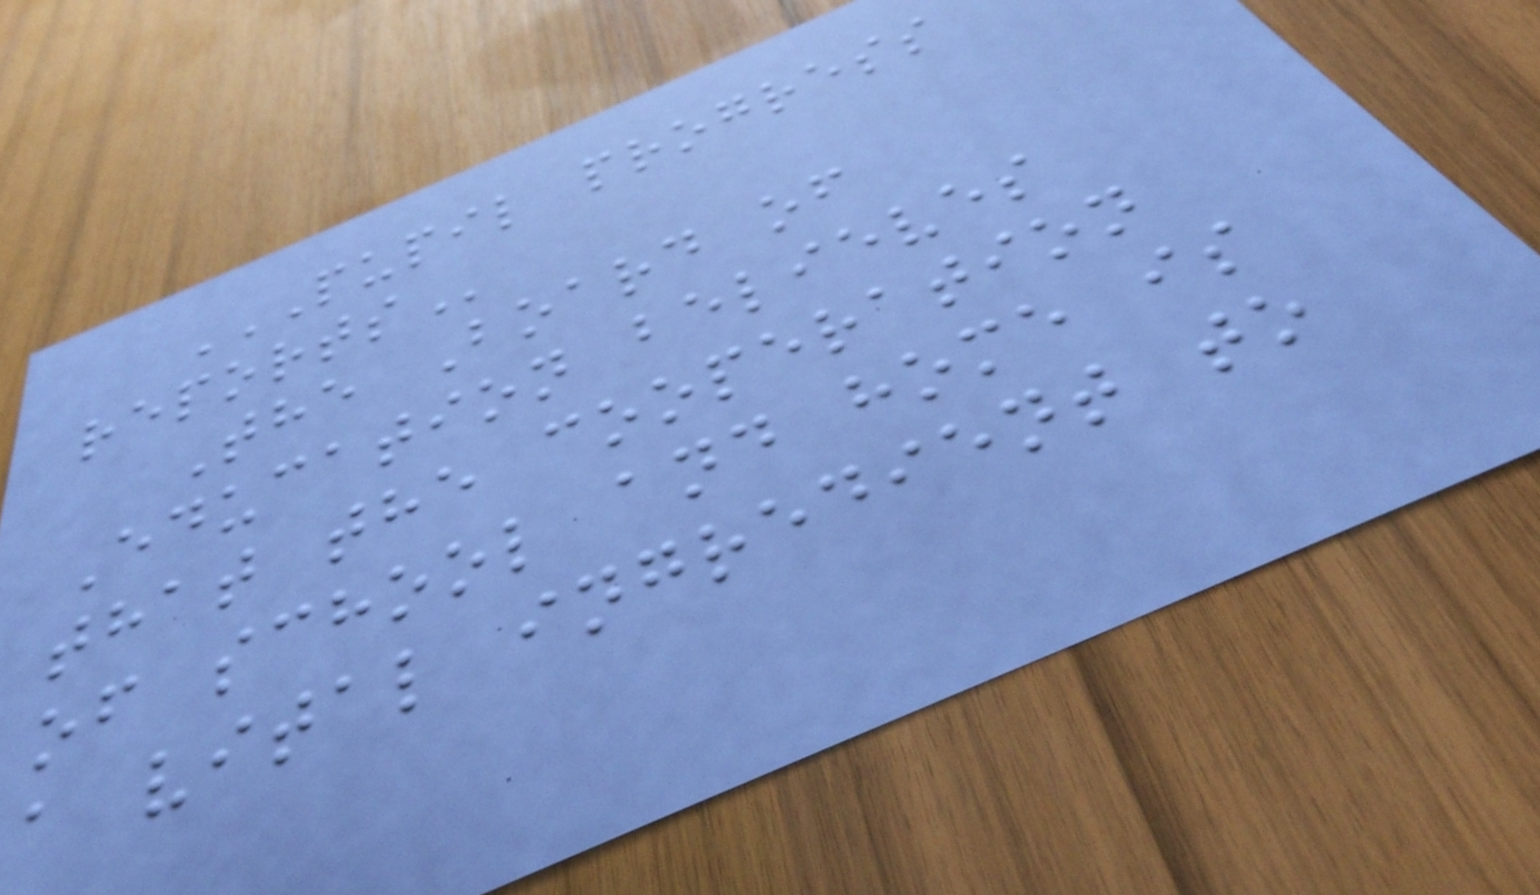PUPIL PROGRESS
REPORTS
The Board of
Education believes
that the cooperation
of school and home is
a vital ingredient to
